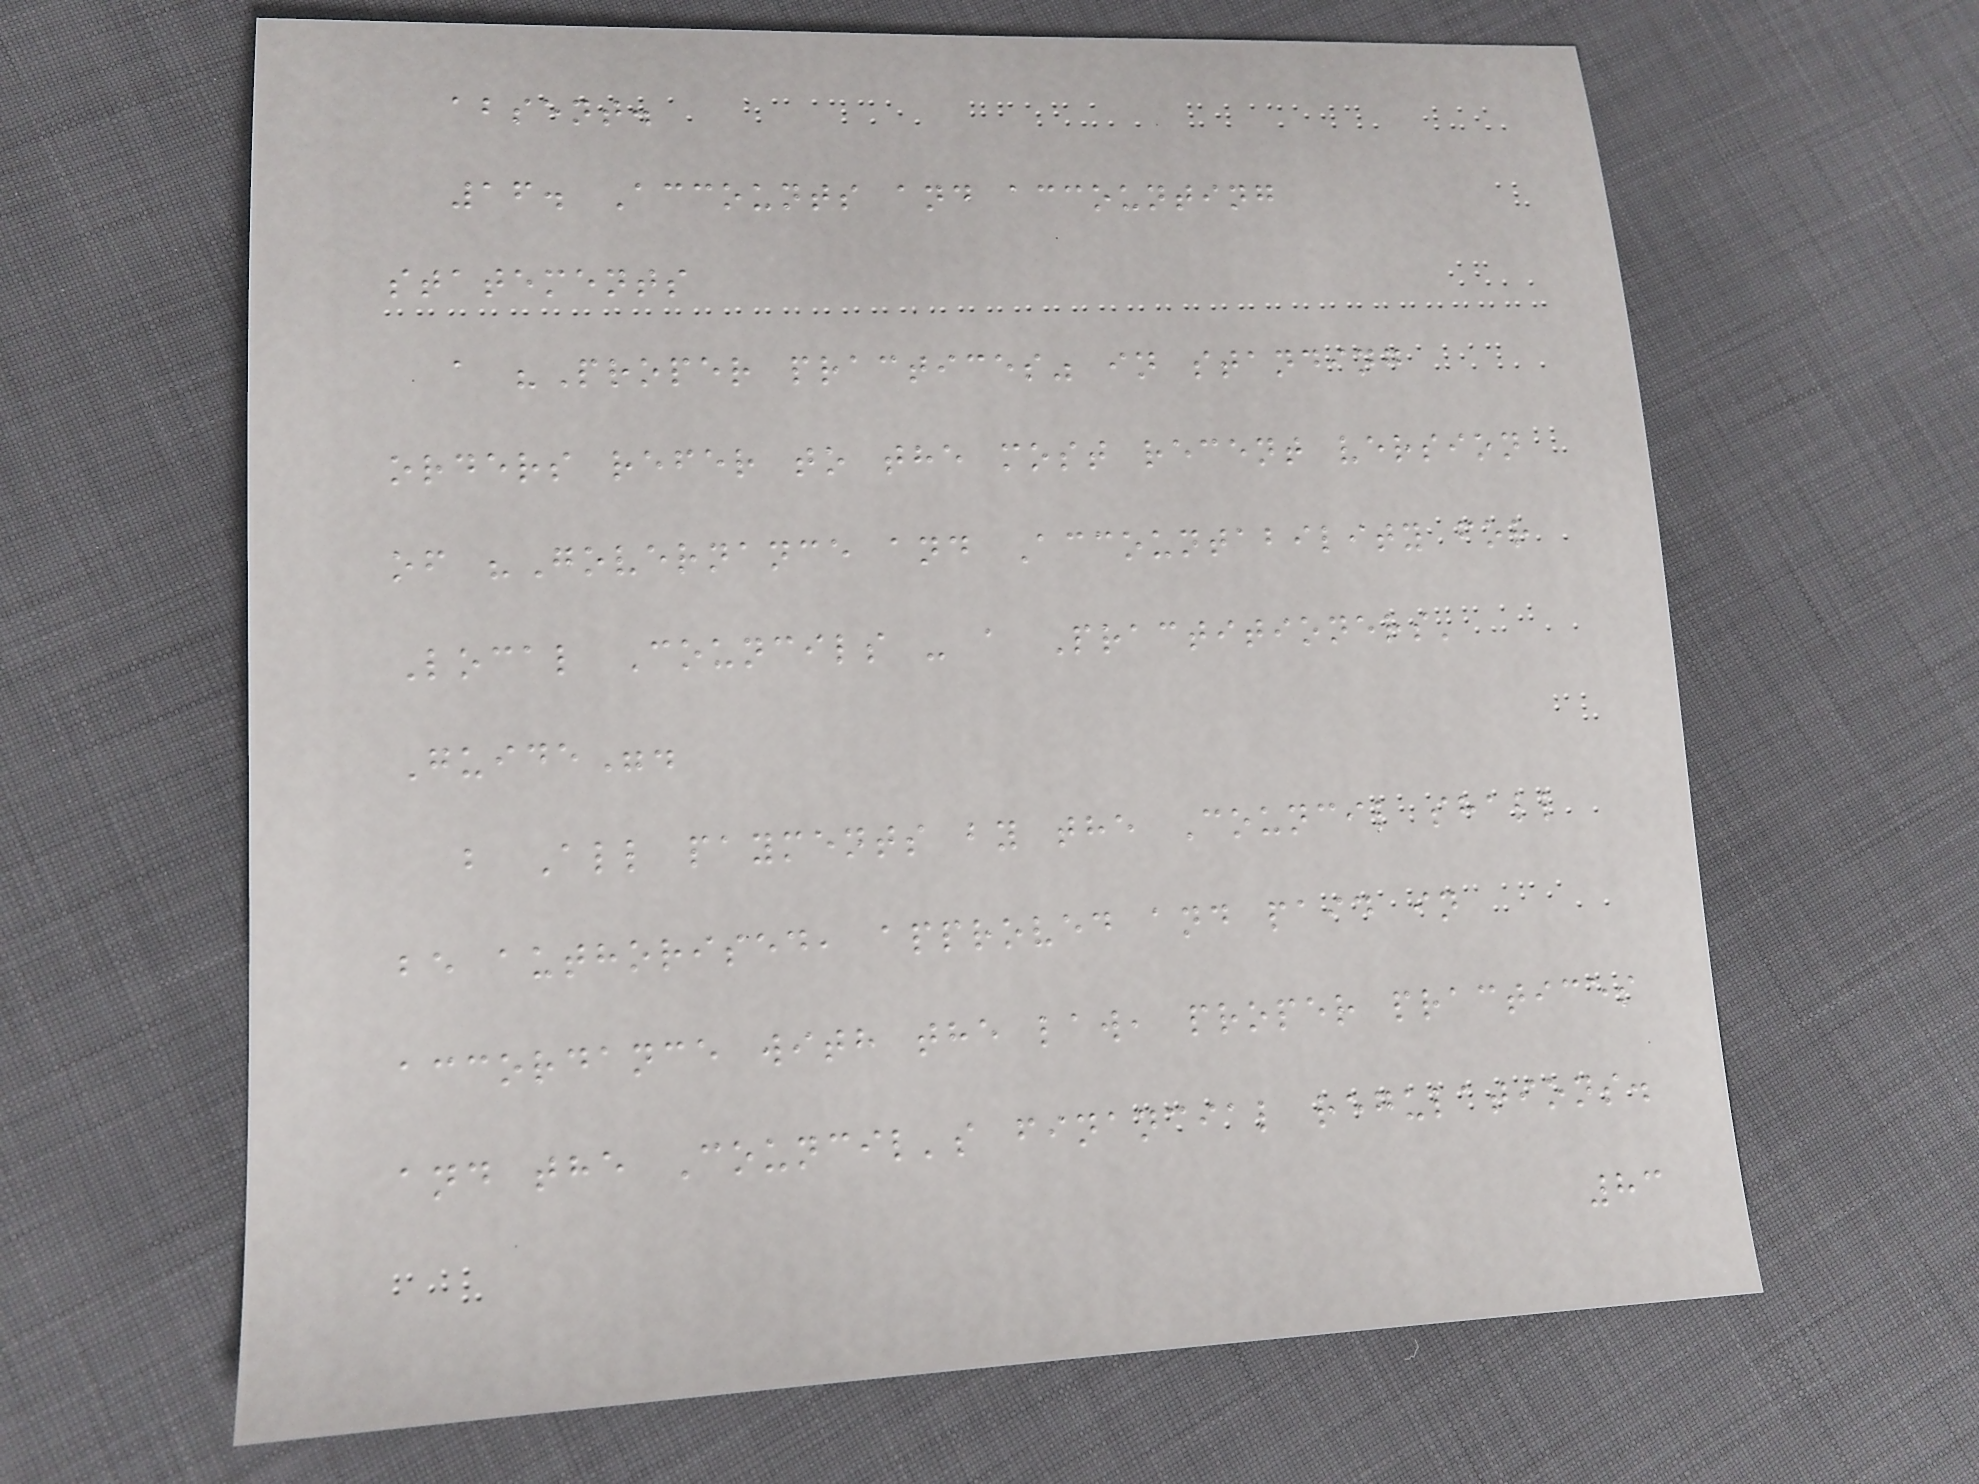absent.
16. Accounts and accounting
statements
a "Proper practices" in standing
orders refer to the most recent version
of "Governance and Accountability for
Local Councils - a Practitioners'
Guide".
b All payments by the Council shall
be authorised, approved and paid in
accordance with the law, proper practices
and the Council's financial regulations.
83
